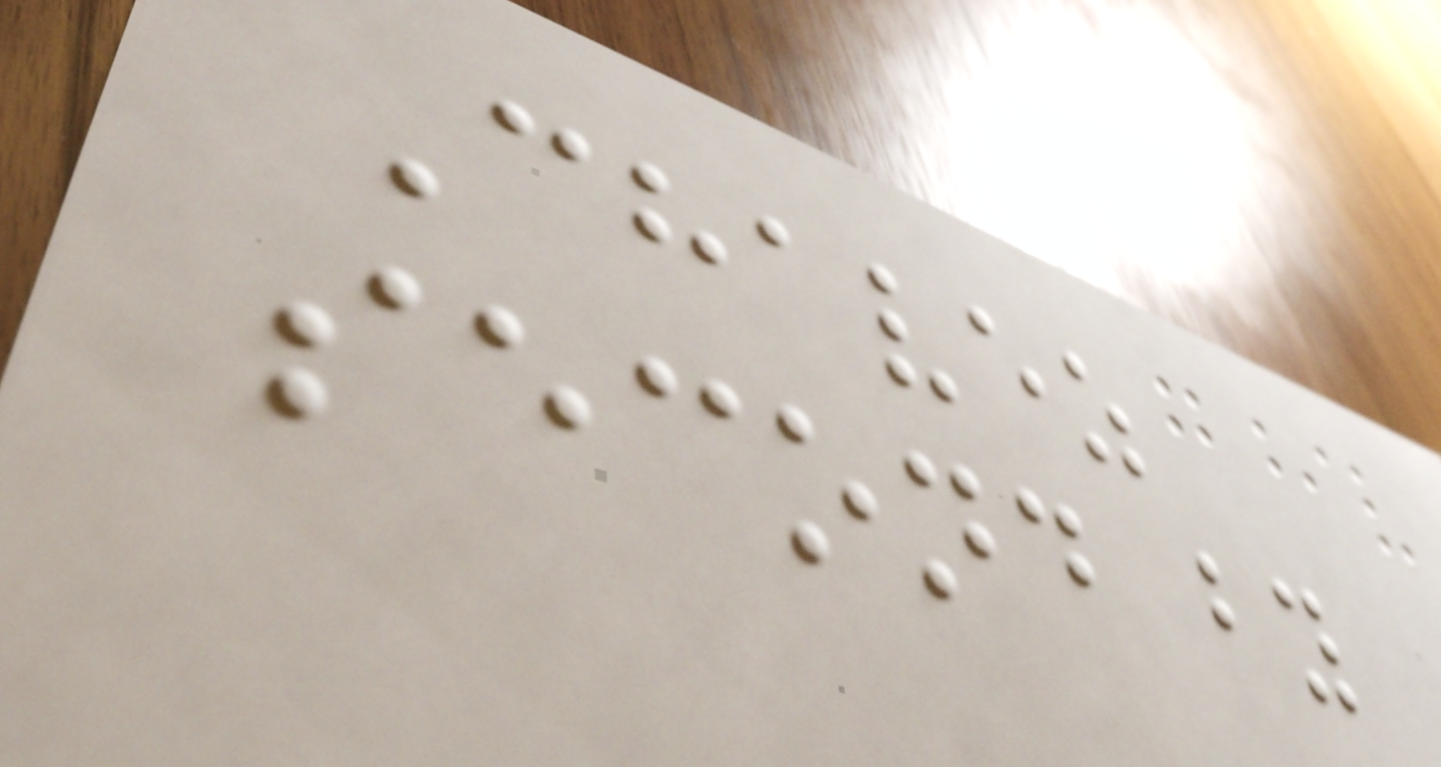Chavez
second by
